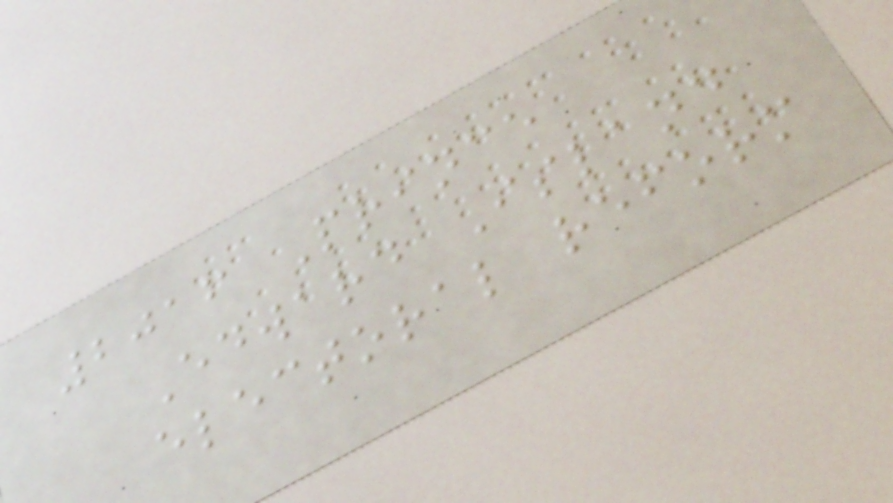2016 Prince
Edward Island
electoral reform
